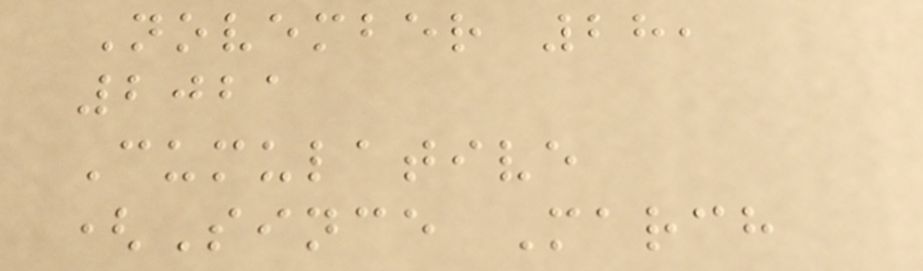November 28,
2021
Cumulative
(Since March
